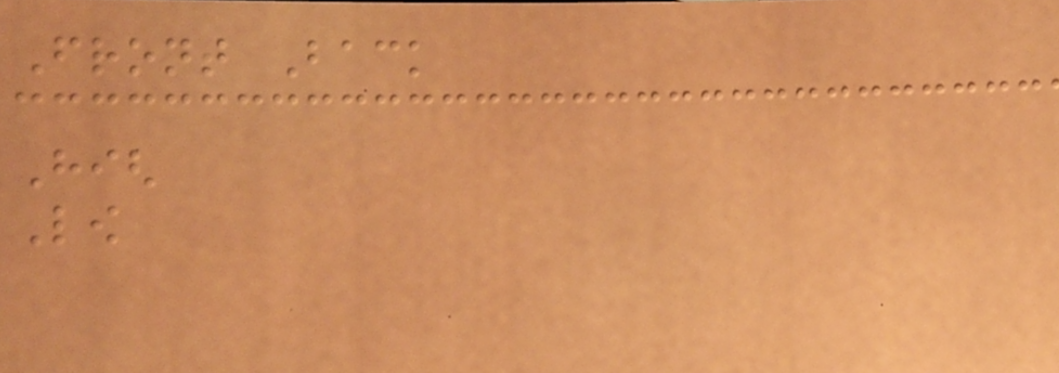Front Back
High
Low
